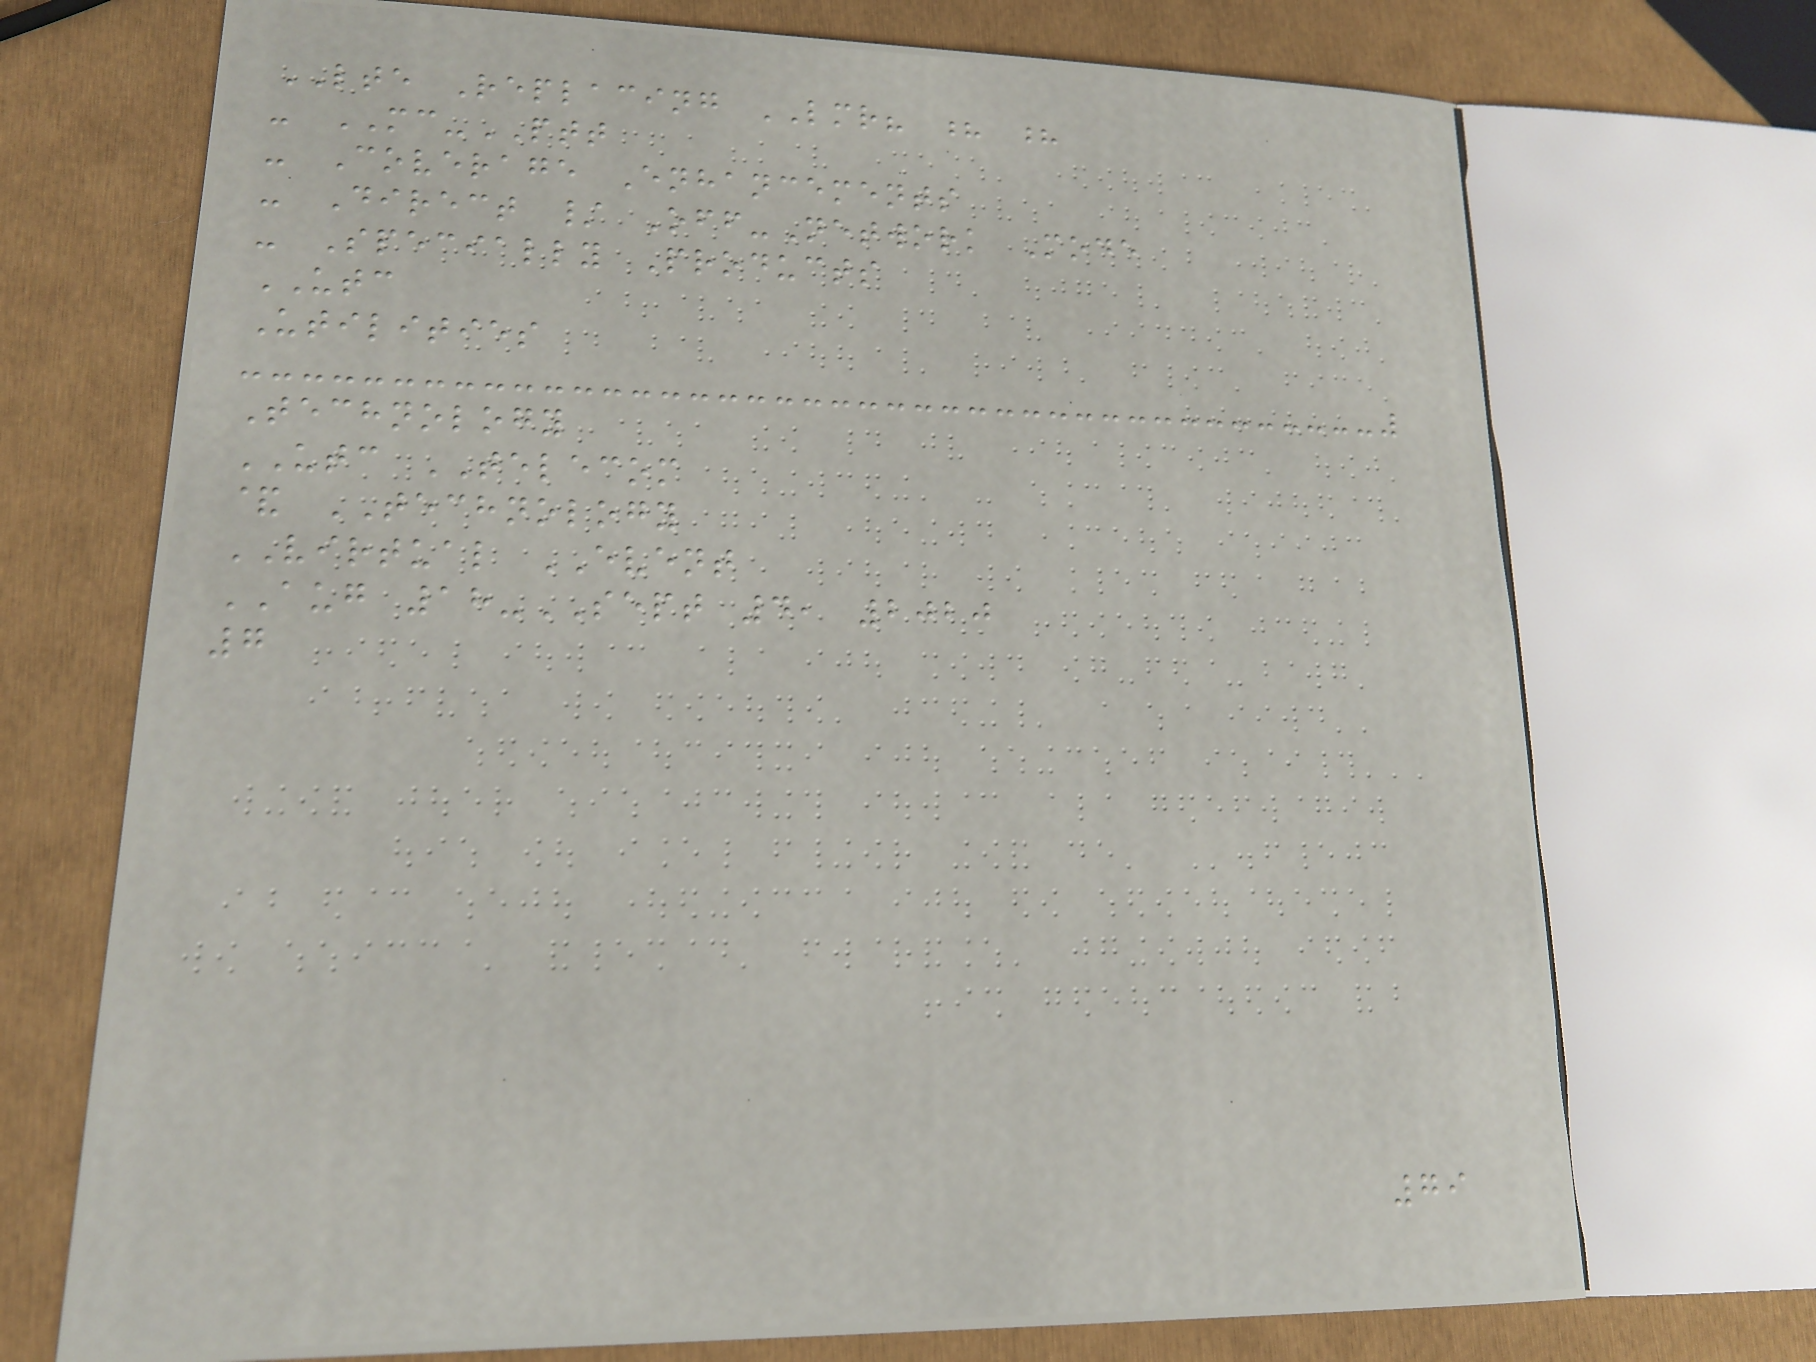LTE Replacing LMR? ? ?
- MC-PTT
- Coverage Enhancements
- Direct / Off-Network Mode
- Specially Products
UTC
Utilities
Technology
UTC TELECOM
& TECHNOLOGY
VIRTUAL EVENT
AUG 18-SEPT 4, 2020
7
79
